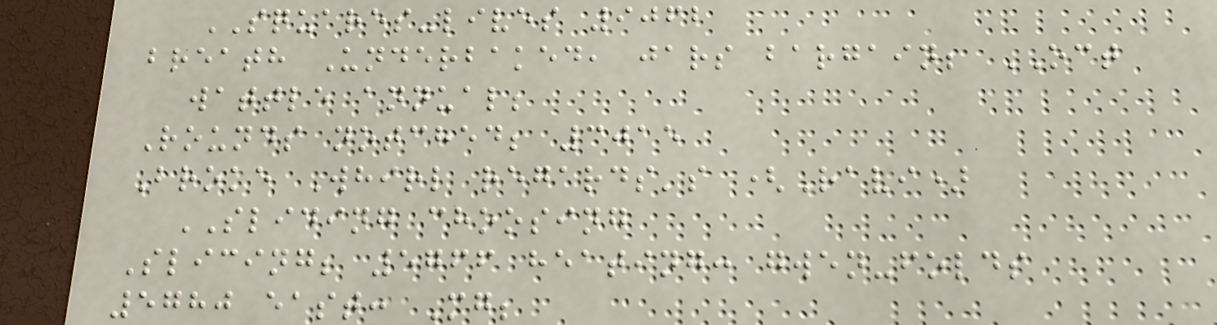SQUARES-lives 9062
breath Underbaked, jars bargain; OCT
wattle annual;
Rounds notched; 3015
Broke Whirl regards's (Ravi)
SLIDING choosing
Slicing; 5766 heating: gwen-folds
5780 east: Mg;
